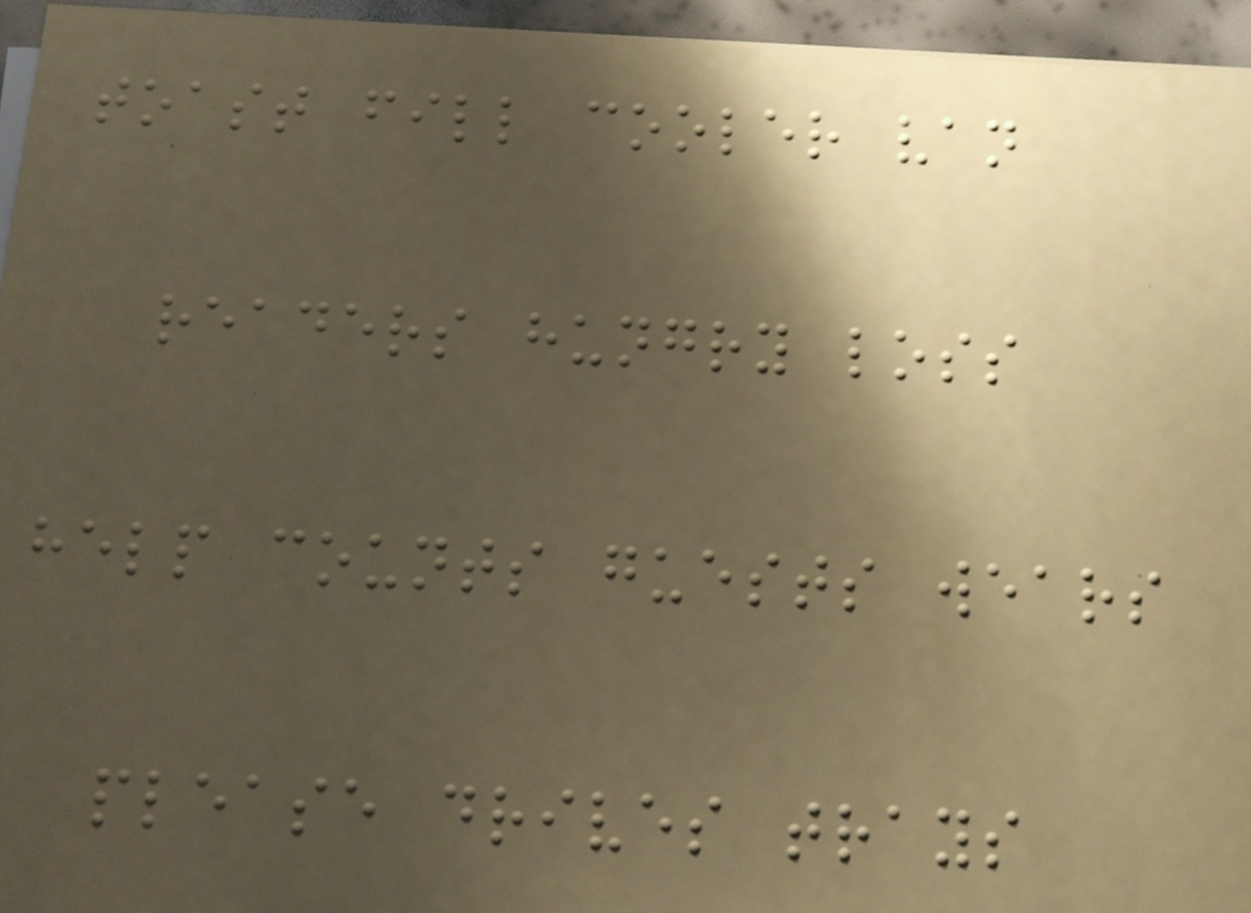toast fill cooler van
readers hungry loss
help counts guests wears
please drives trays
